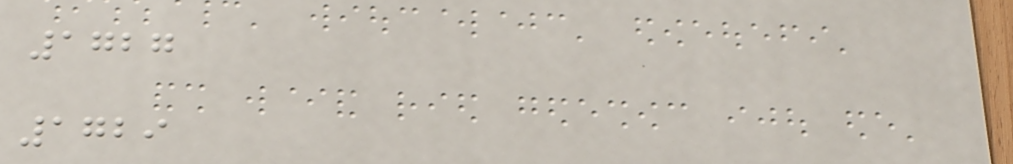1727
1729
